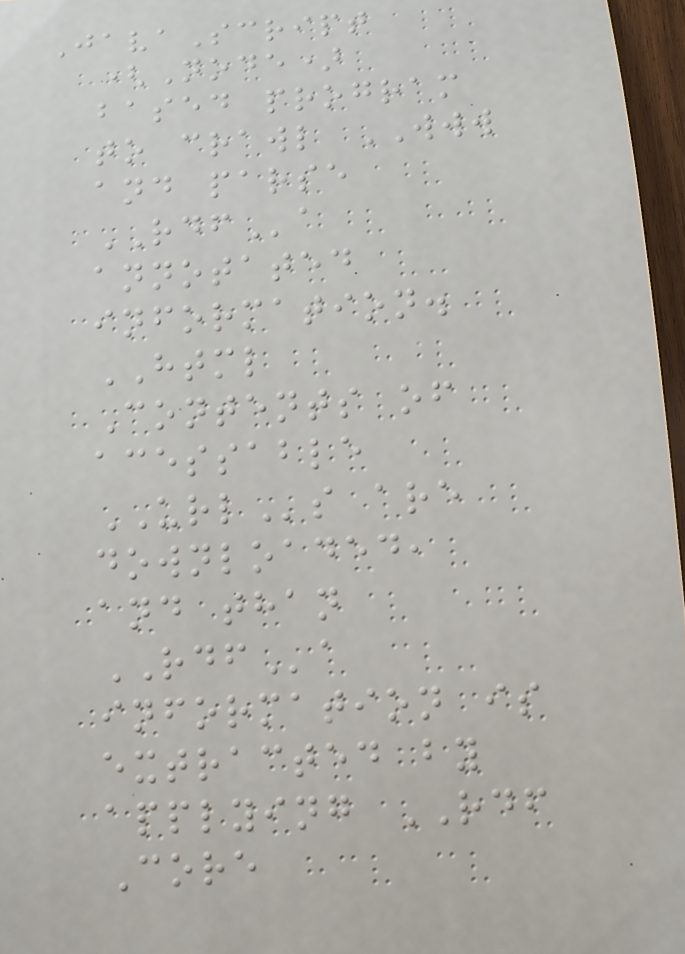JavaScript
(Node)
based program
to crawl WWW
and parse
RDFa
annotated
information.
HTML
Contents of
acessable
URLs are
downloaded,
and than
RDFa
information is
extracted by
applying RDF
Core
